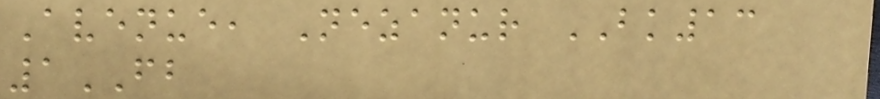Avenue, Nezanur BK13
1FB
